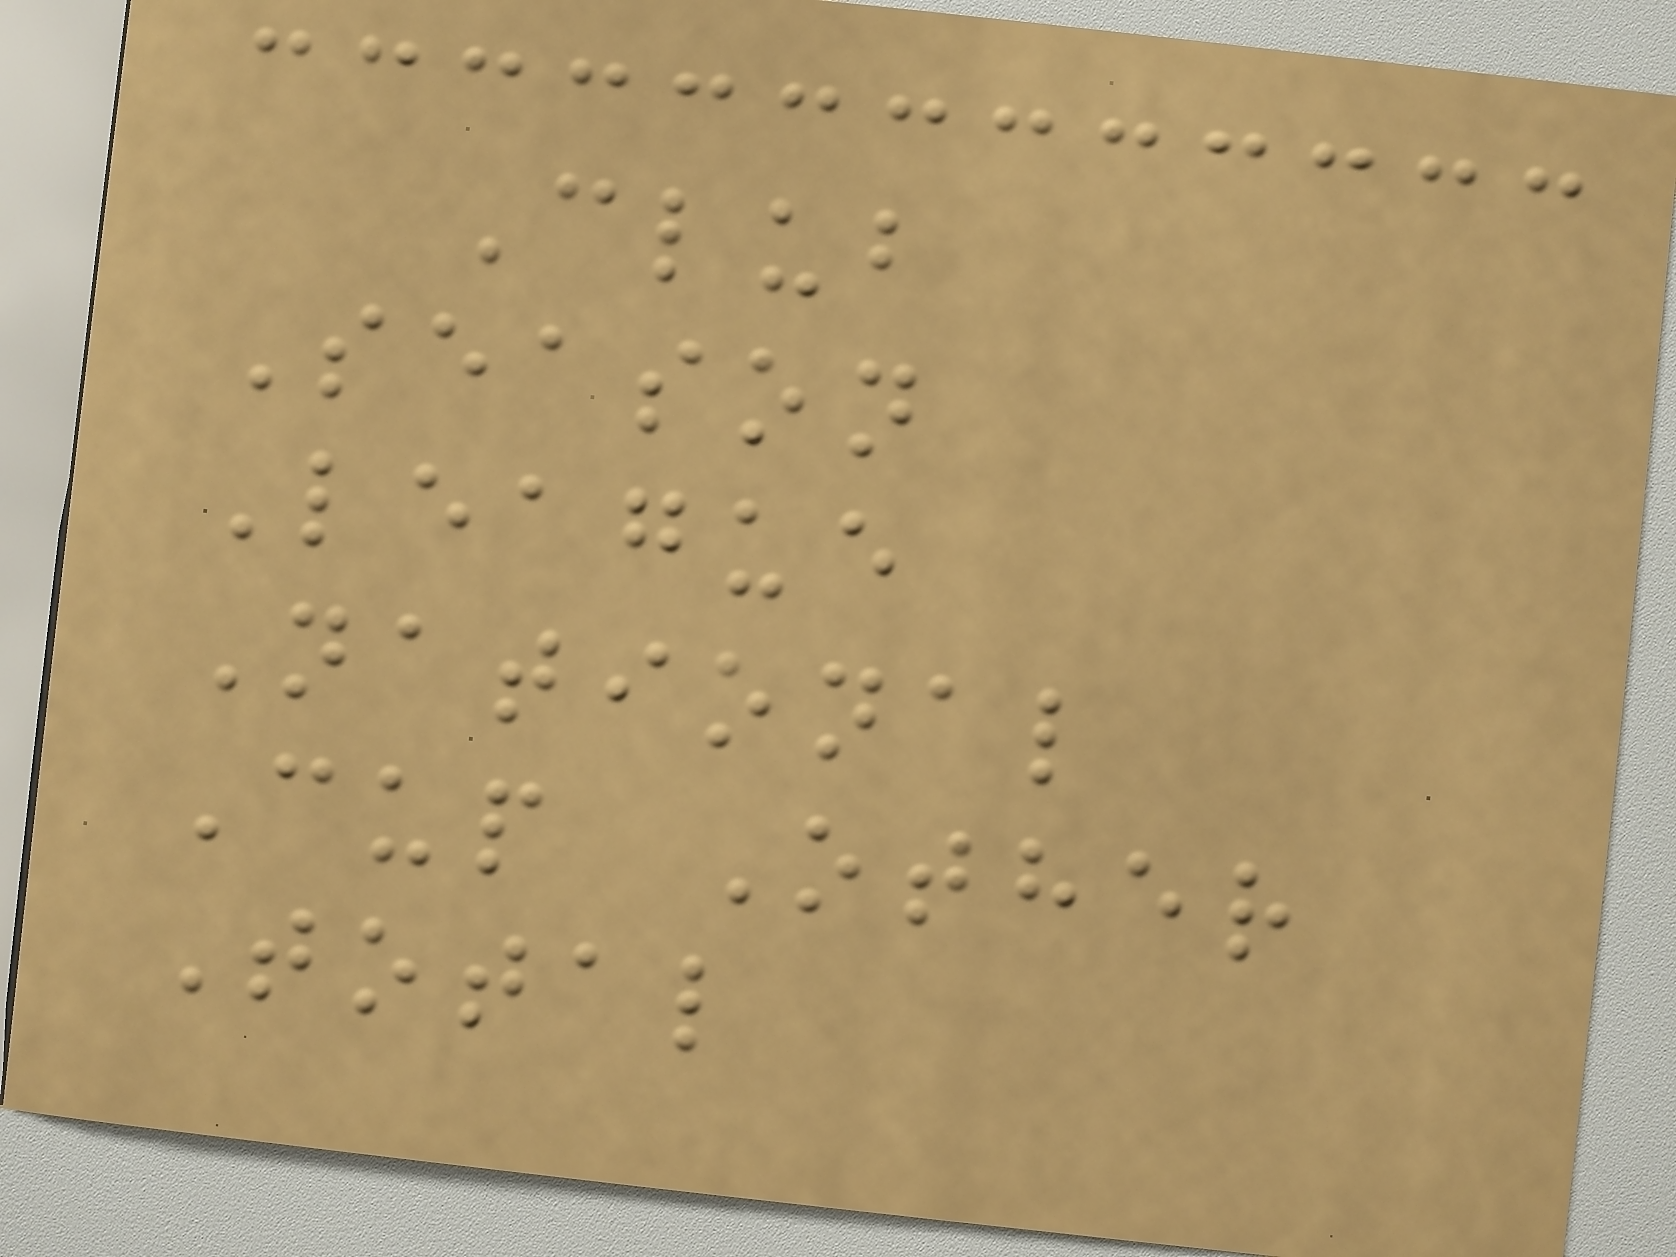Club
Season
League
National
Cup Other
Total
